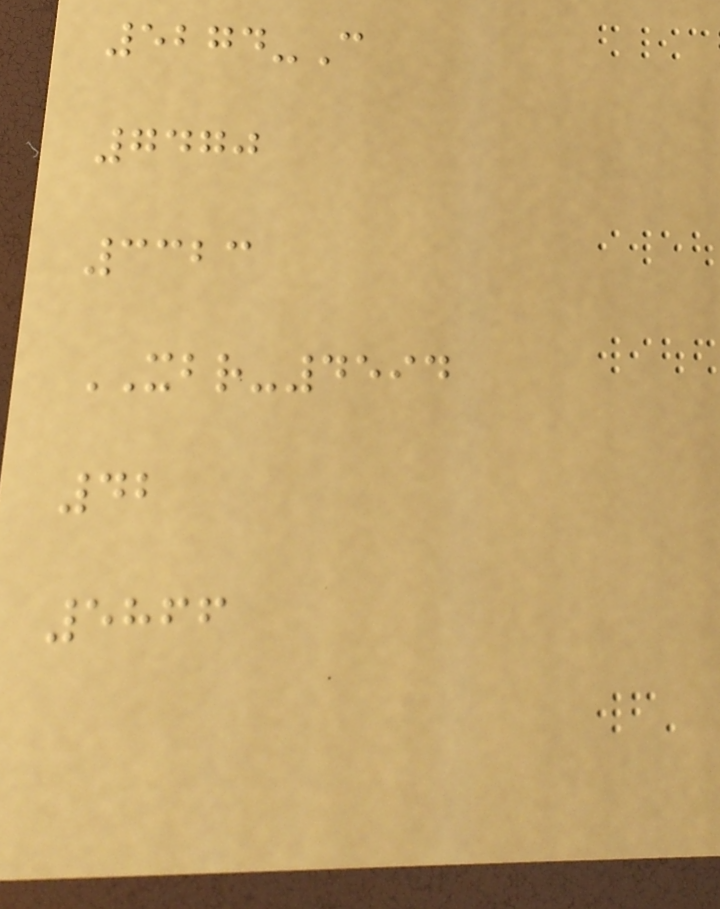5274-C
7470
3323
XBR-4594
42
5866
